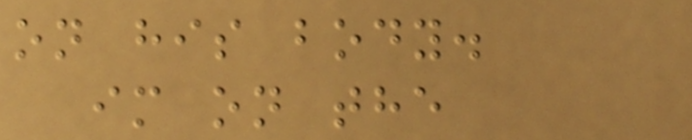on his body.
im on the
